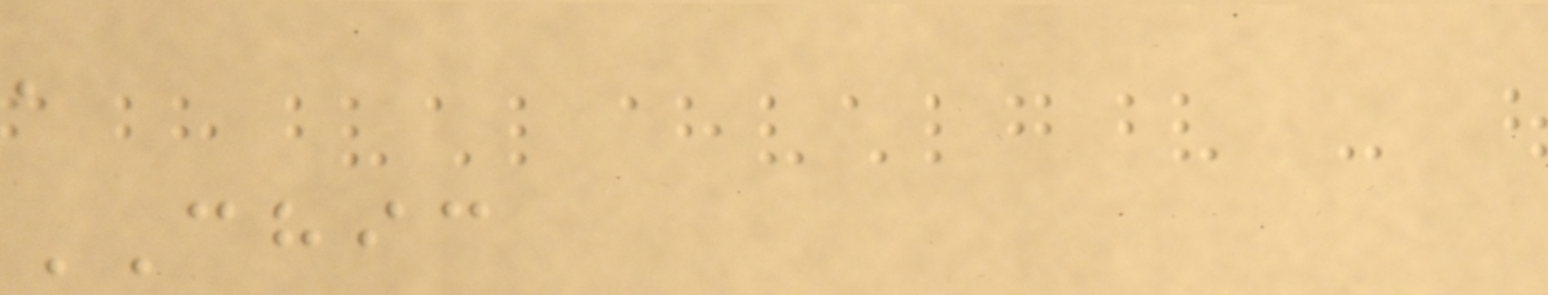a
CHIC
